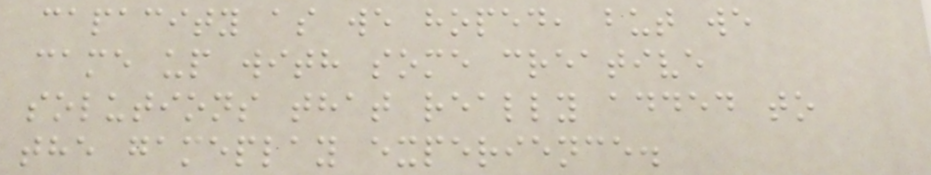capacity as we hoped, but we
came up with some creative
solutions that really added to
the gameplay experience.
